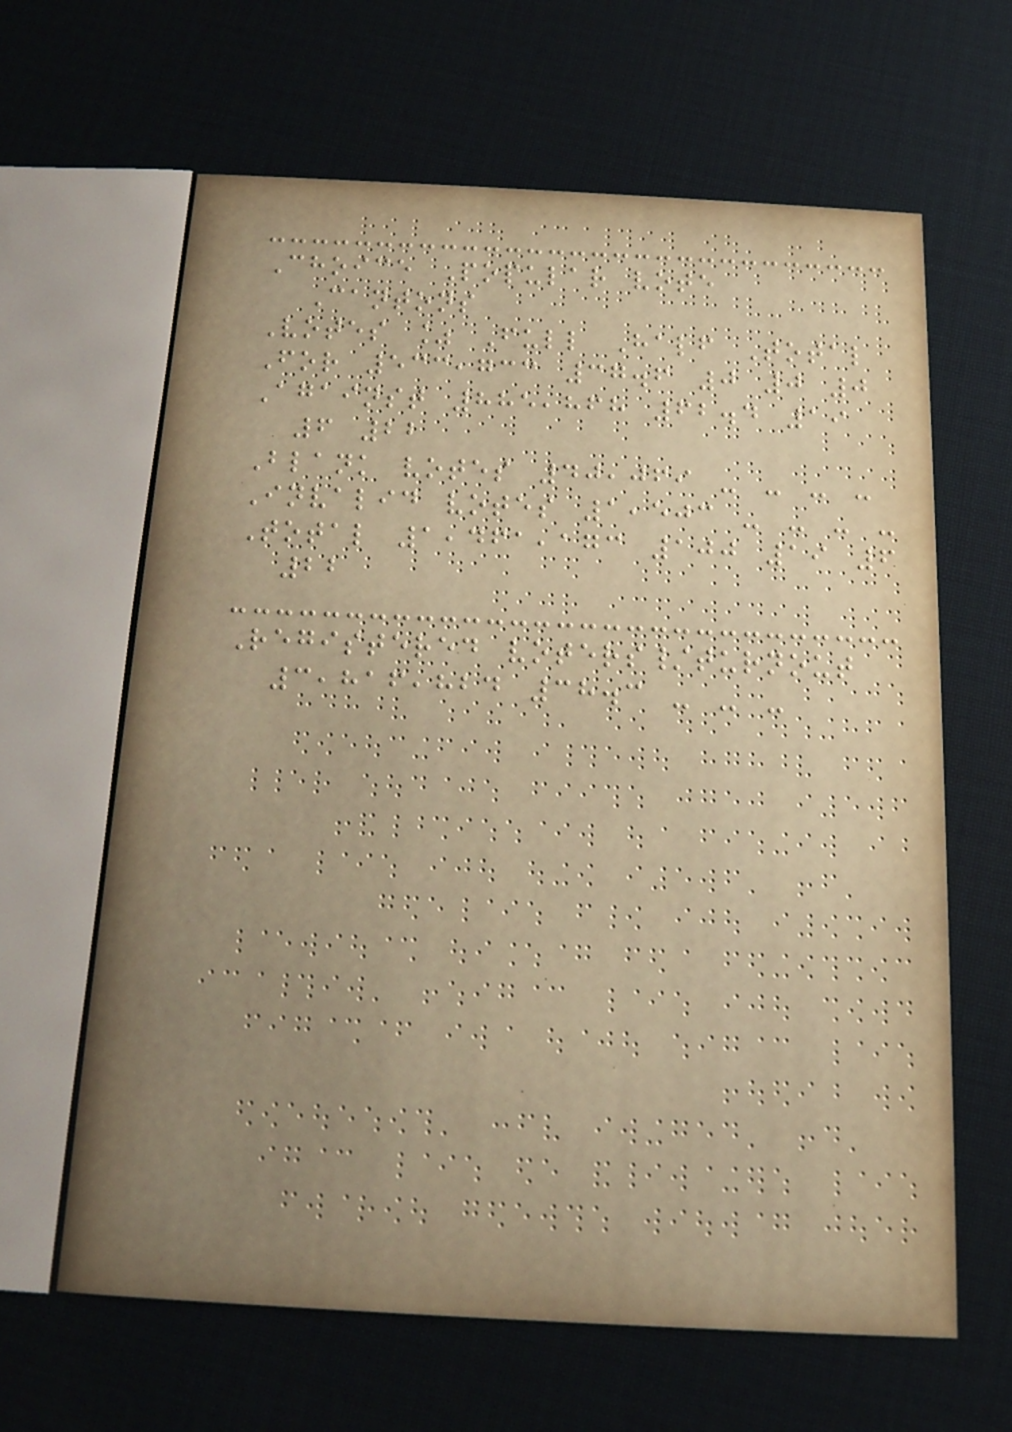Choice Popular vote
Cantons
Votes % Full Half Total
For 533,733 37.6 0 0 0
Against 885,868 62.4 19
6 22
Blank votes 40,069 - - - -
Invalid votes 1,503 - - - -
Total 1,461,173 100 19 6
22
Registered voters/turnout
3,816,824 38.3 - - -
